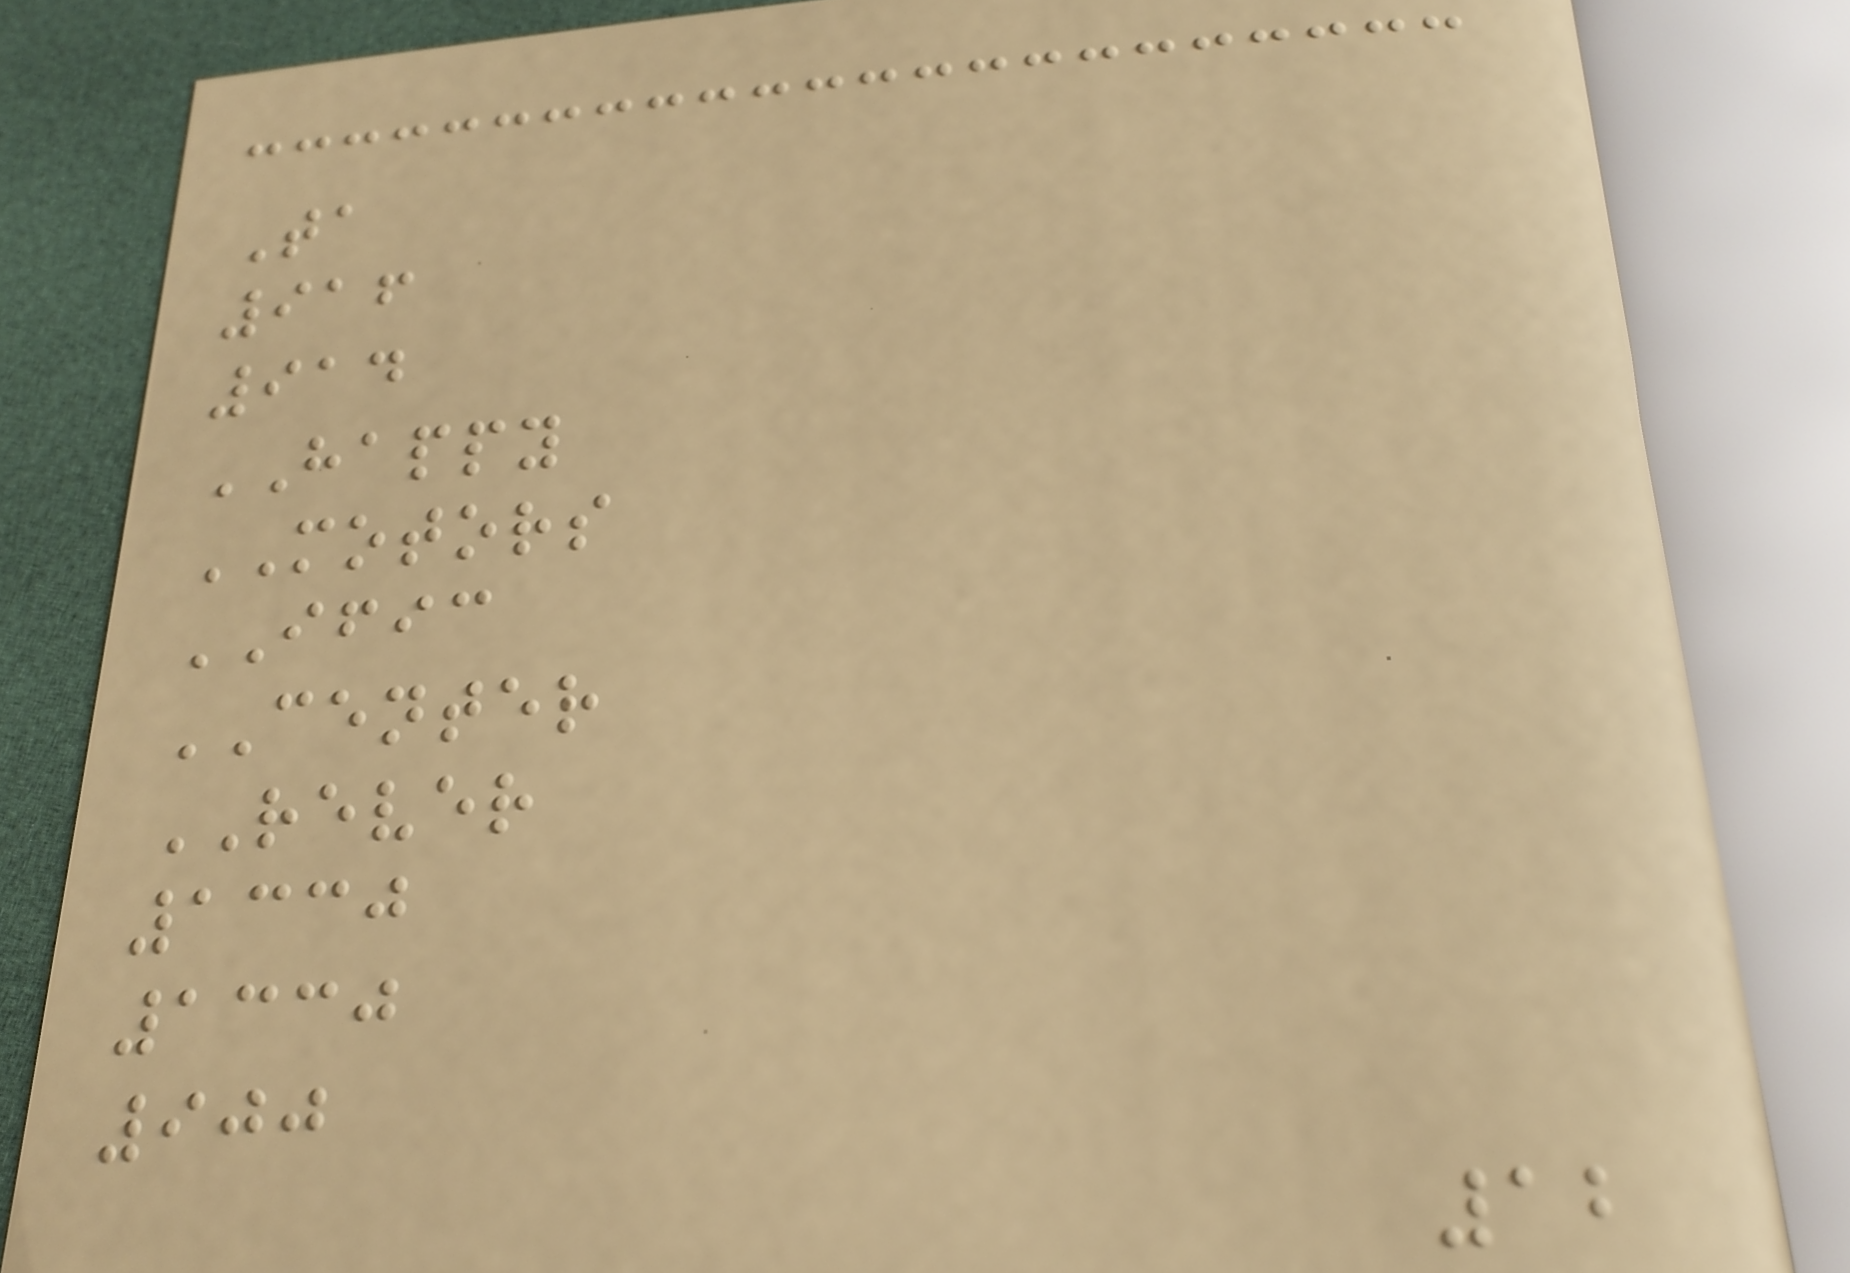Ta
916
914
HAPPY
MOTORS
IFIC
CENTER
REVER
1330
1330
900
12
